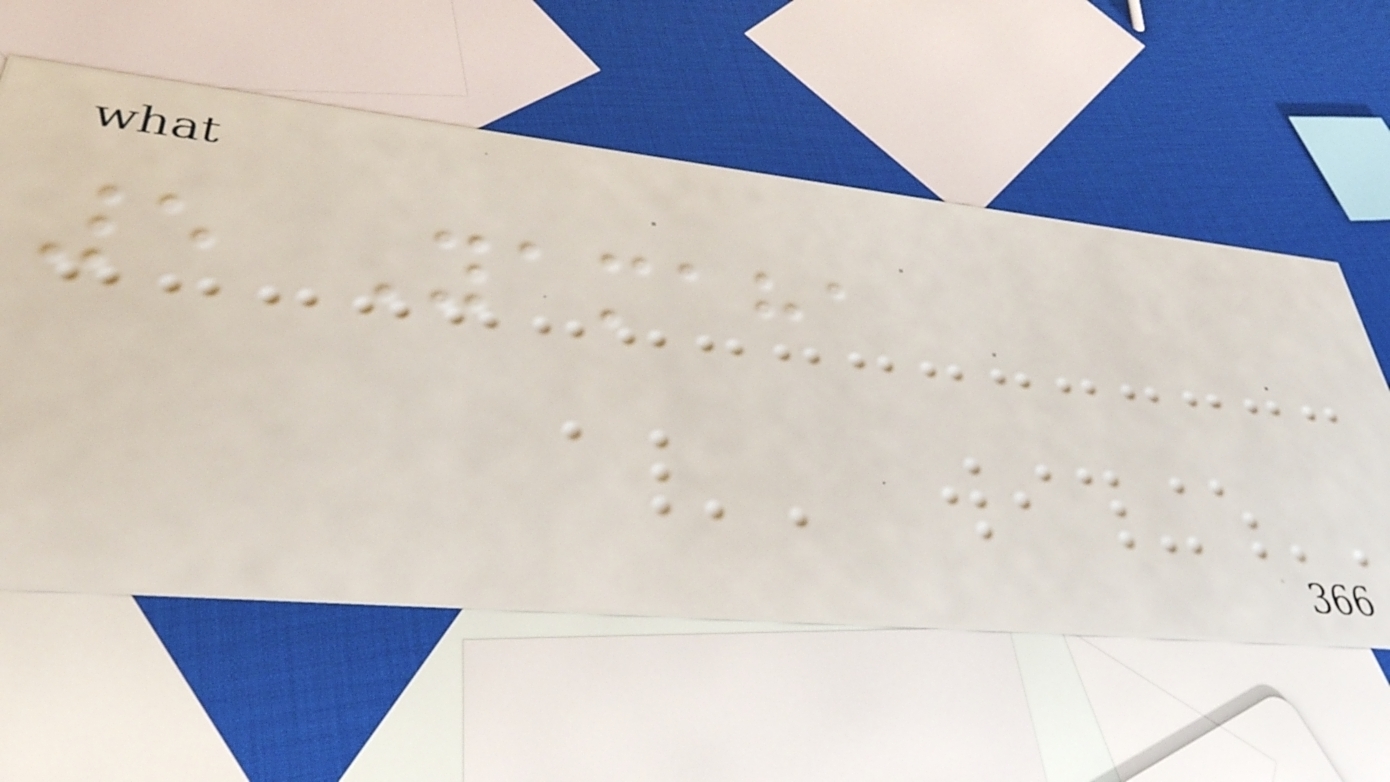5 Yamaha
